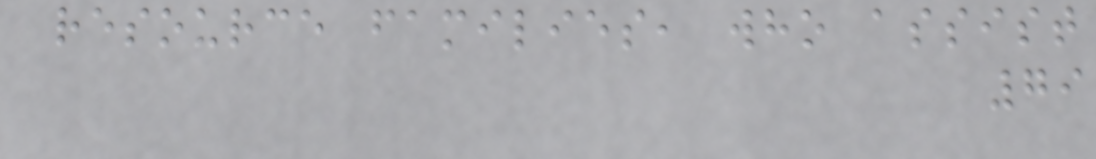resource families, who assist
79
